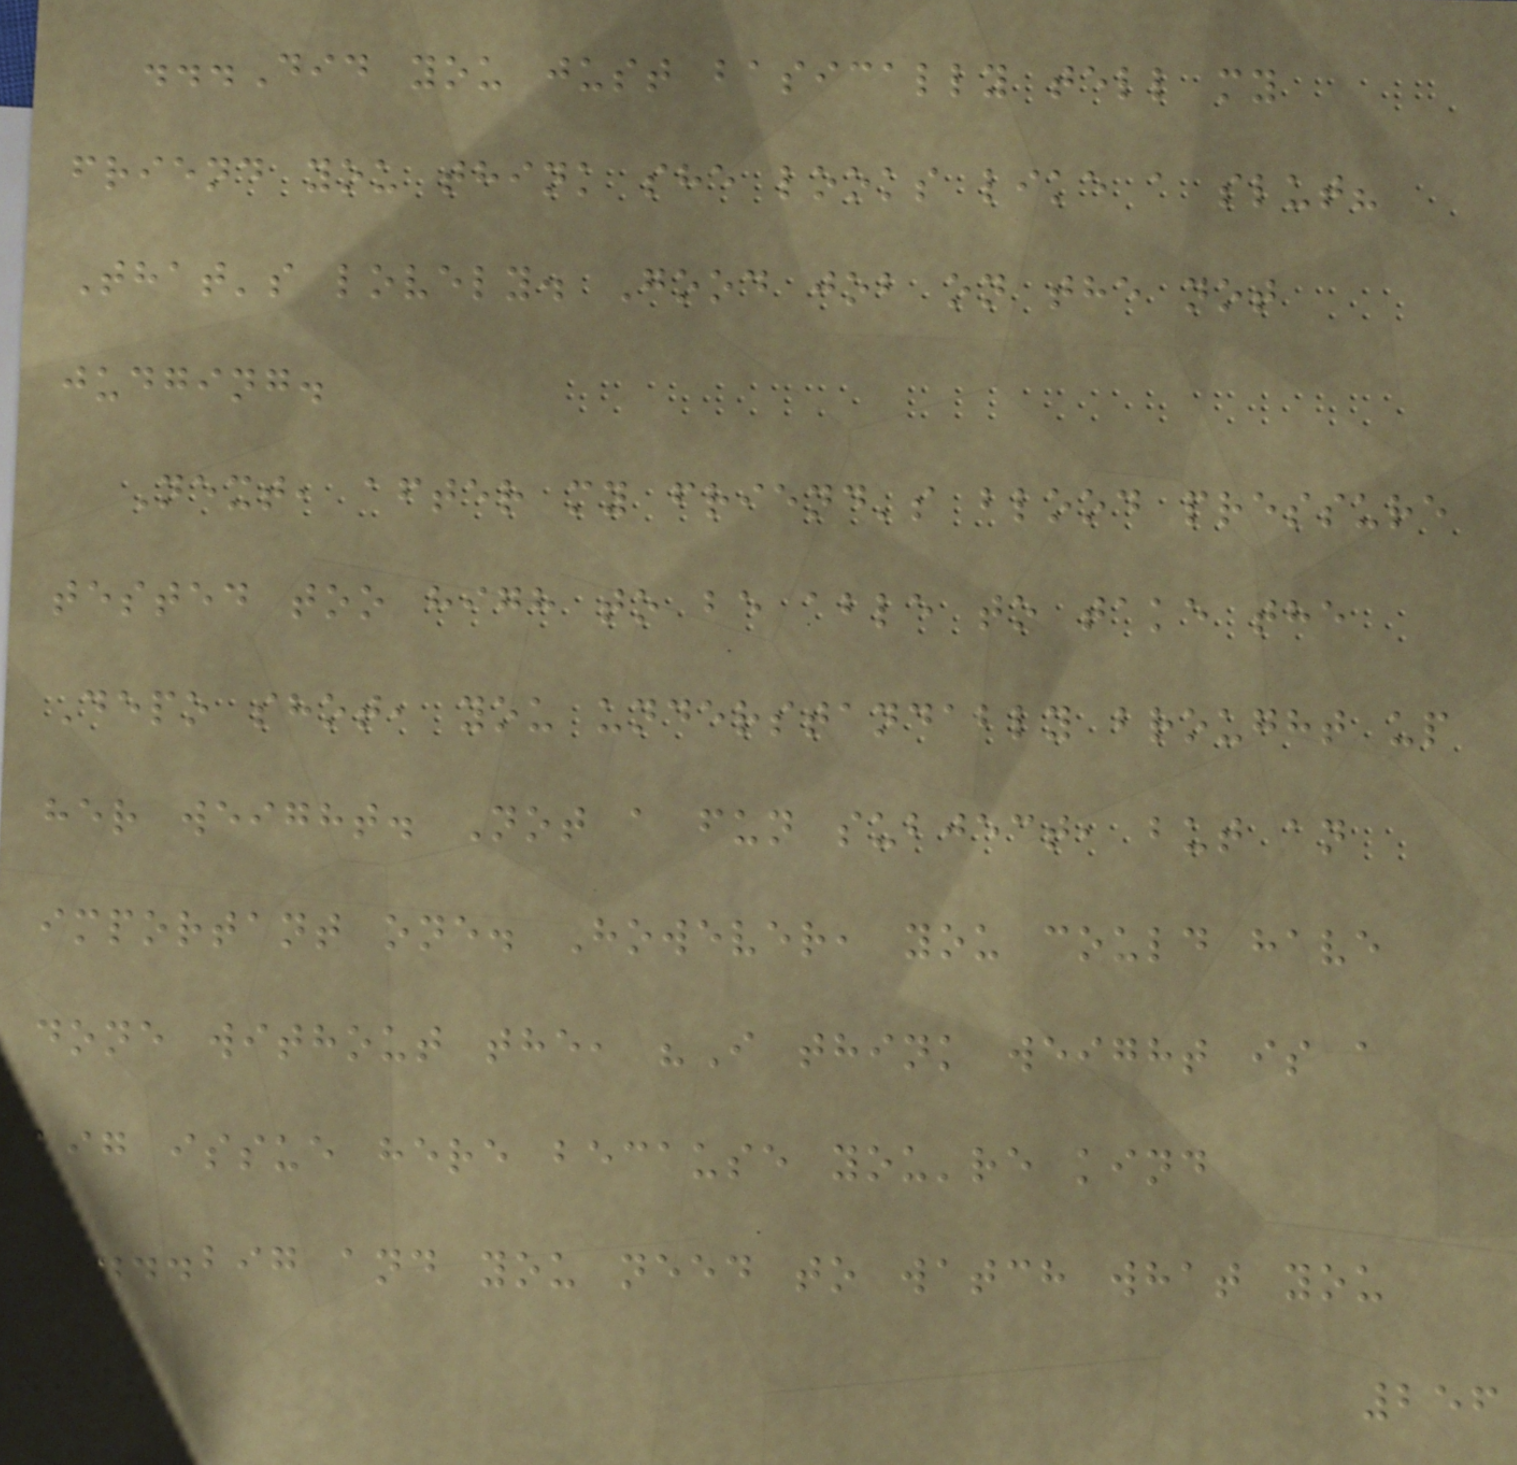...Did you just basically tell my
friend you think she looks like a slut?
That's lovely. Good job on the not
judging.
Next, after my friend's blood pressure
tested too high to be able to take the
Depo shot, you understandably brought up
her weight. Not a fun subject, but an
important one. However, you could have
done without the, "I think weight is a
big issue here because you're kind
of...big and you need to watch what you
256
